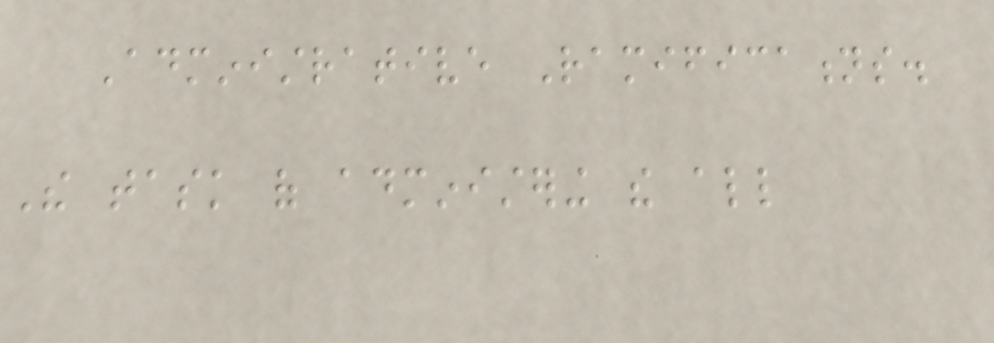Administrative Ramifications.
The task of administering the all
